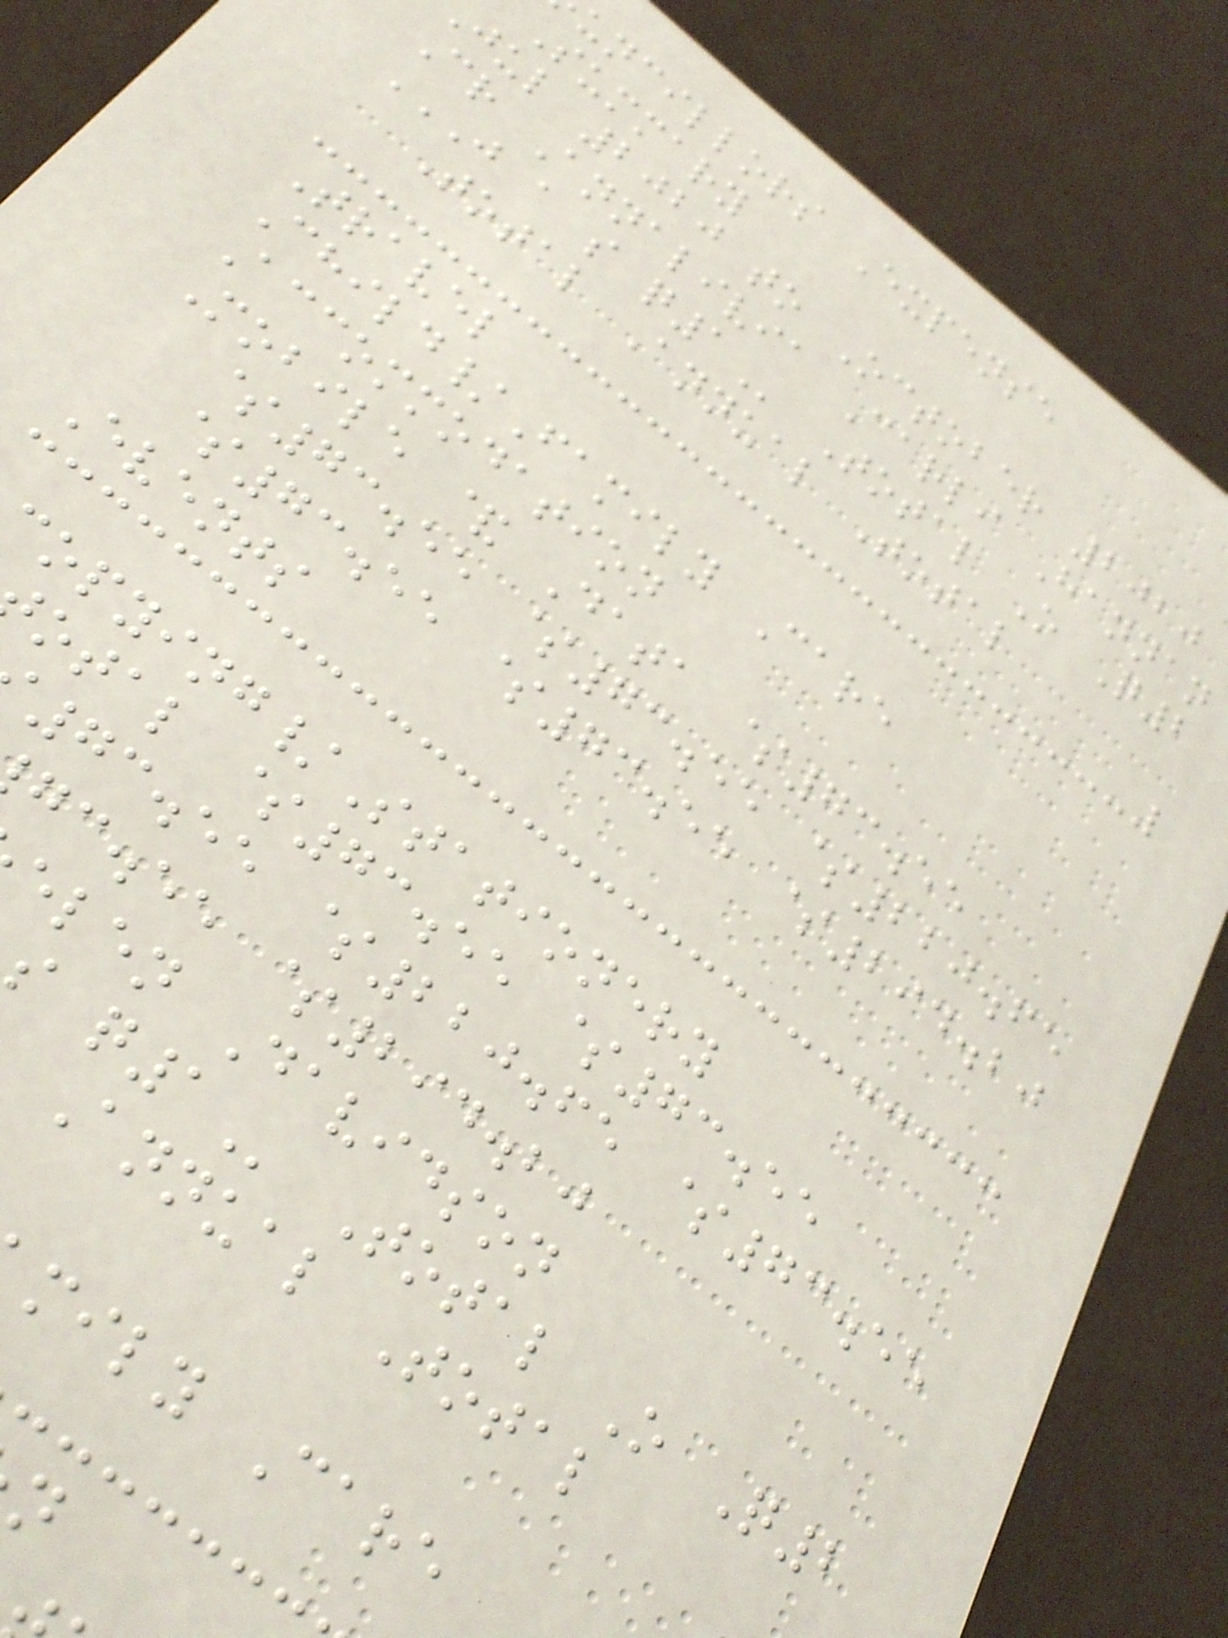uncillors Expense
Summary
jul 2020 to October 2020
Cr Annalivia Carli Hannan
J A S Q1 Total O Q2
Total Annual Total
Travel
Child/Family Care
Accommodation
Mobile & Data $73.55
$73.55 $73.55 $220.65
$73.55 $73.55 $294.20
Events
opying/Stationery
otal $73.55 $73.55
73.55 $220.65 $73.55
gc.ee $294.20
elen Davidson
Annual Total
mily Care
